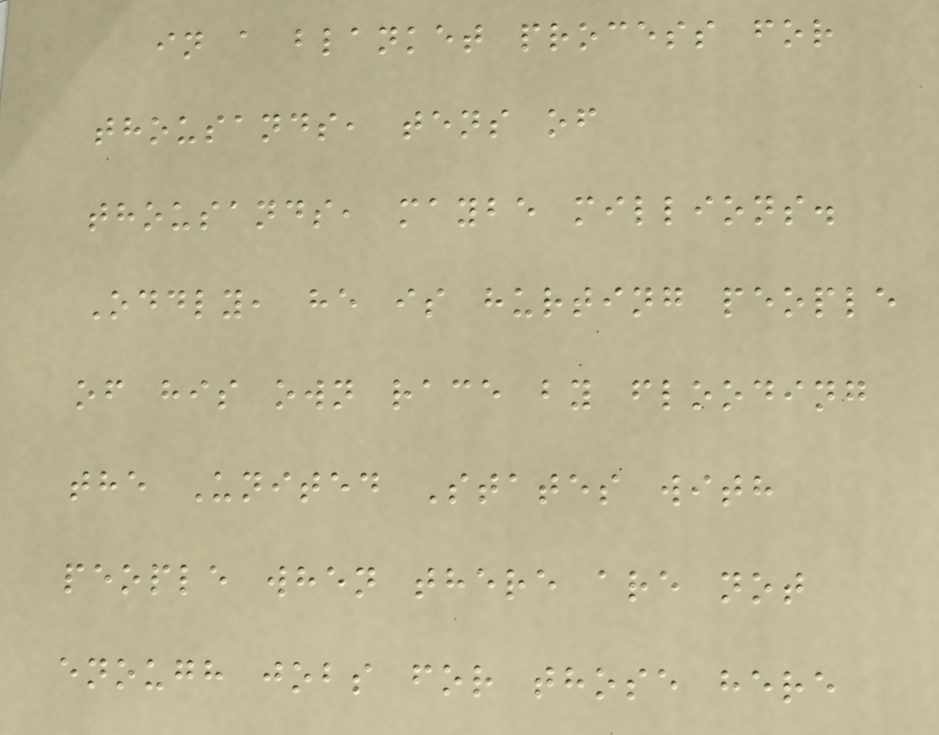in a blanket process for
thousands, tens of
thousands, maybe millions.
Oddly, he is hurting people
of his own race by flooding
the United States with
people when there are not
enough jobs for those here
